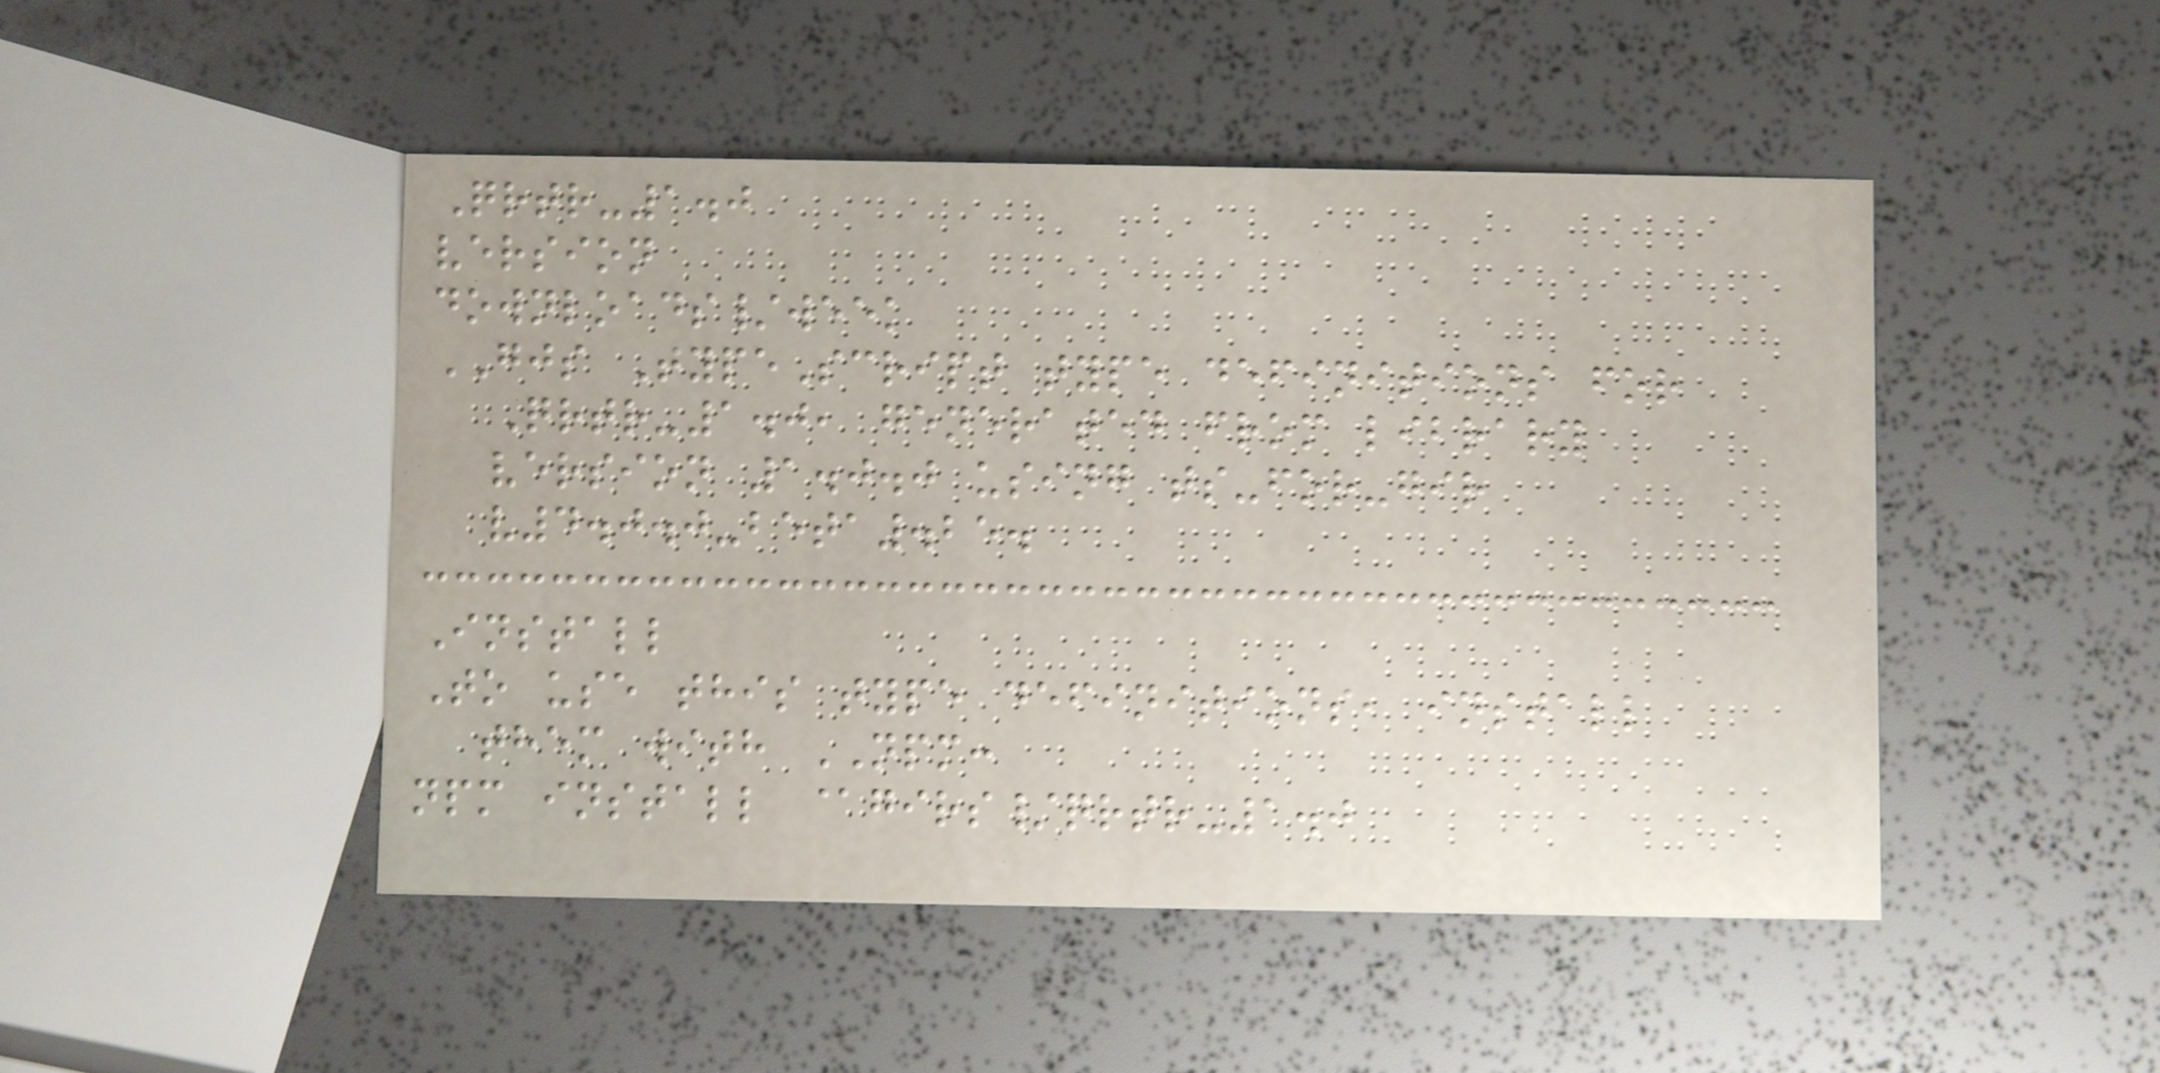Qrtr-1.0
version
downloads/week
GJS TypeScript type definitions for
Qrtr-1.0, generated from library
version 1.0.0 using ts-for-gir
v4.0.0-beta.25.
Install
To use this type definitions, install
them with NPM:
npm install @girs/qrtr-1.0
